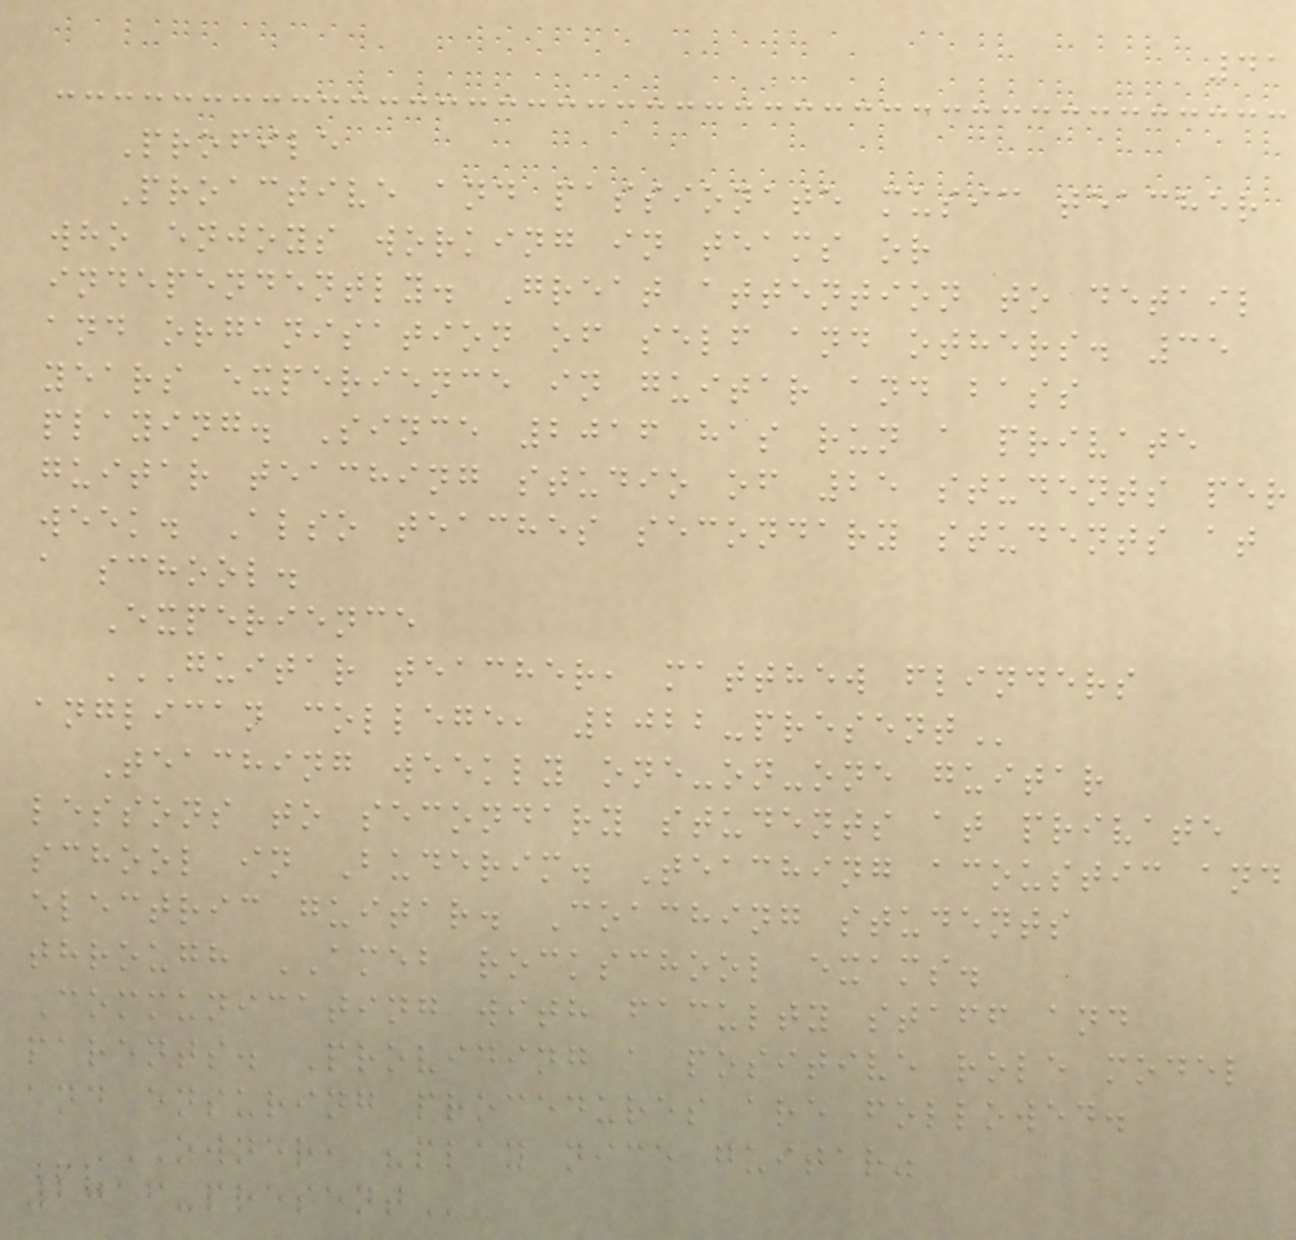41
Profile
Proactive and passionate music teacher
who enjoys working in teams or
independently. Great attention to detail
and organisation of self and others. 35
years experience in guitar and bass
playing. Since 2016 has run a private
guitar teaching studio of 25 students per
week. Also teaches secondary students at
a school.
Experience
GUITAR TEACHER, MATTHEW FLINDERS
ANGLICAN COLLEGE, 2022-PRESENT
Teaching weekly one-on-one guitar
lessons to secondary students at private
school in Buderim. Teaching acoustic and
electric guitar. Coaching students
through AMEB rockschool exams.
Communicating with faculty staff and
parents. Providing a positive role model
and ensuring procedures are followed.
OWNER, "PLAY NICE GUITAR"
2016-PRESENT
